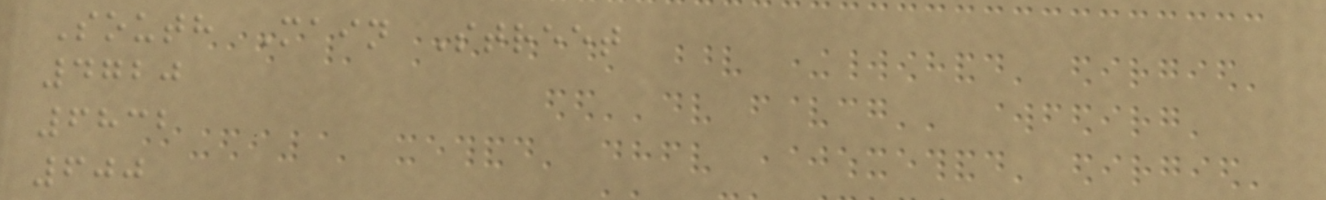South Main Street
4720
6832
600
